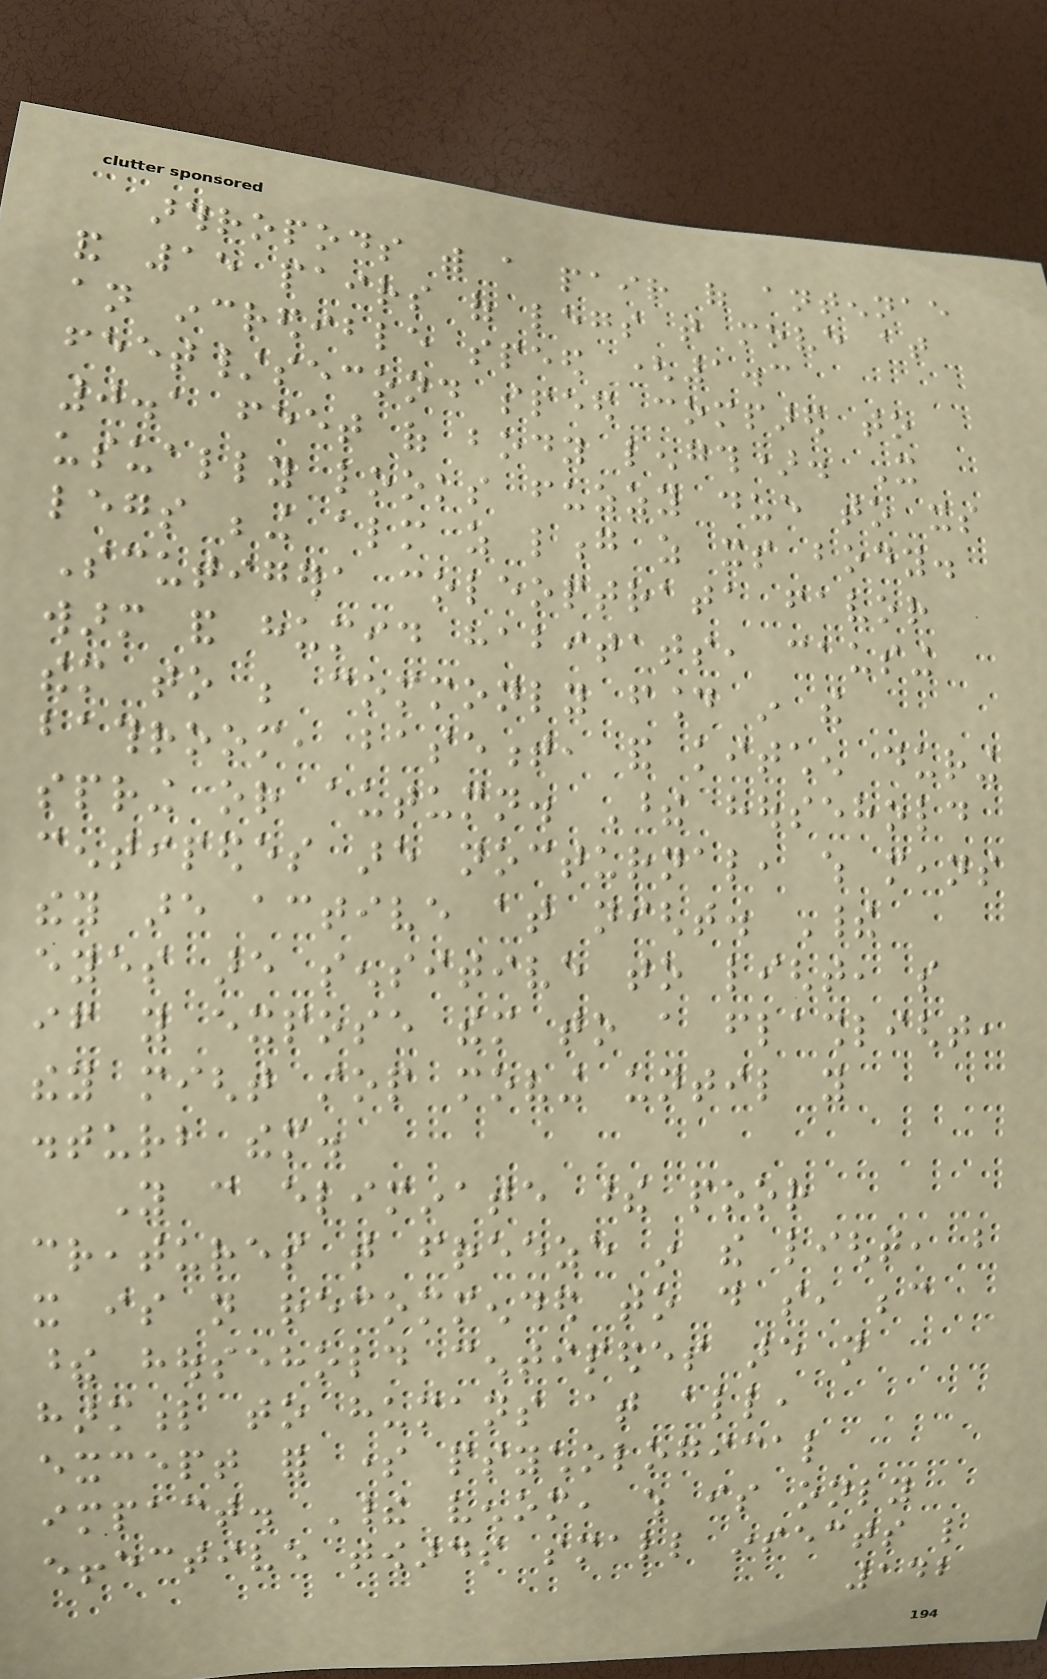arthropods with a pair of antennae
and 15 pairs of legs that move at
an incredible speed (1.3
feet/second speed compared to
0.1 feet of body length). It
usually looks fuzzy due to its
legs being almost as long as its body.
Scutigera coleoptrata favor
warm and humid habitats, causing
them to be commonly found in the
bathroom, basement, and kitchen during
spring or autumn. These household
centipedes are nocturnal, which means
they are active at night. Their
eyes are sensitive to light, so
if you expose them to a flashlight,
they might stop moving until you
disturb them.
You can eliminate these poor
creatures that freeze in the light, but
it is not recommended to do so, because
these household centipedes are not
harmful to humans at all,
except for some psychological
impact. Their venom, which is only
effective towards small insects like
142
